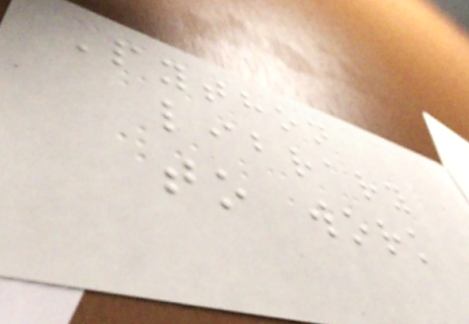Python
library
to work
